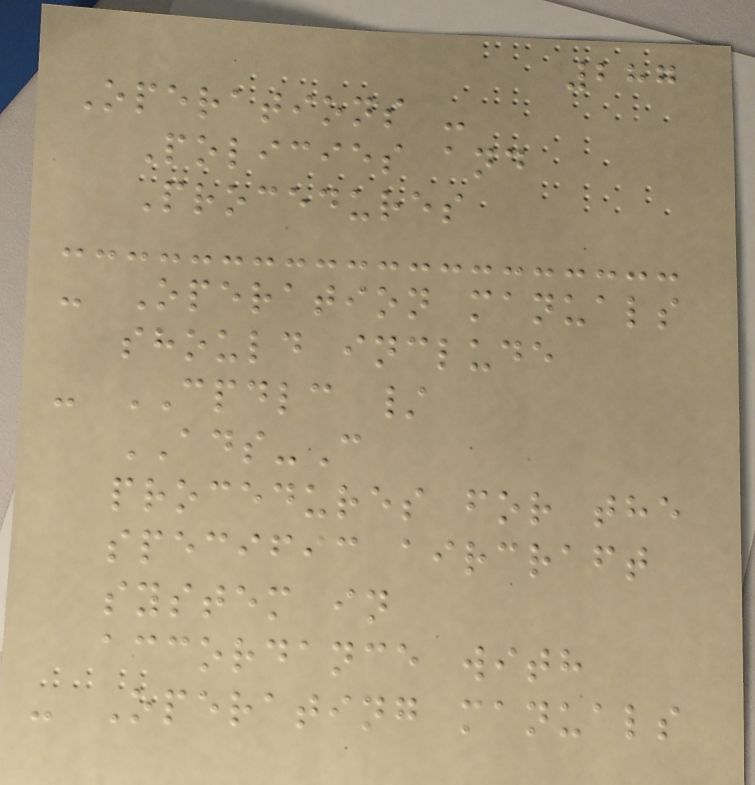287
Operations -
Policies and
Procedures
- Operation manuals
should include
- CPDLC /
ADS-C
procedures for the
specific aircraft
system in
accordance with
- Operating manuals
